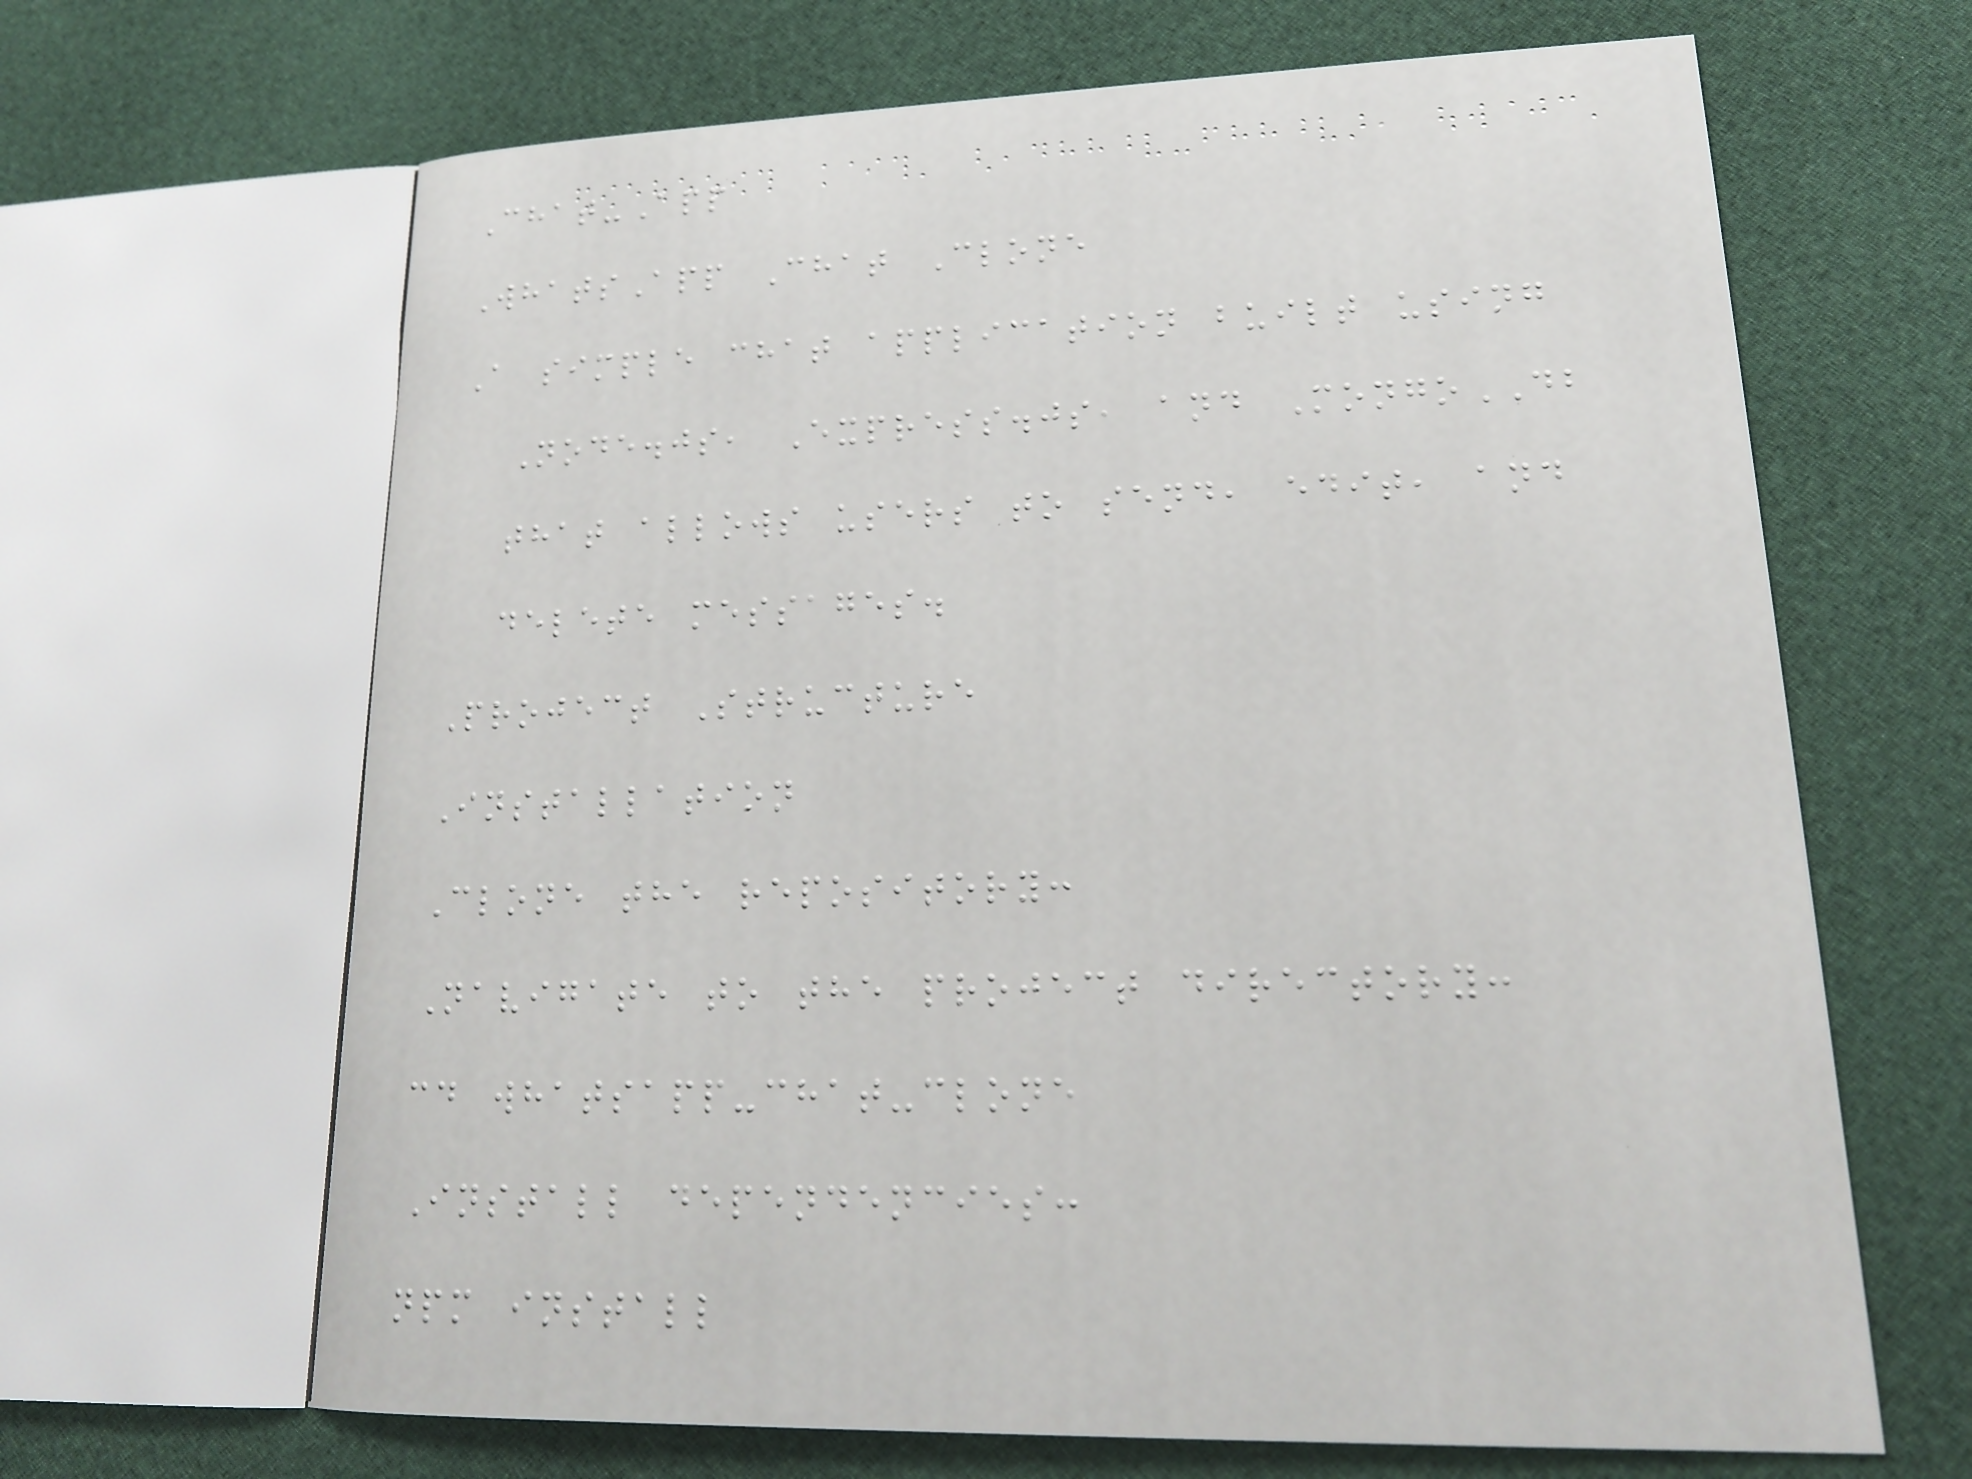Chat-App
WhatsApp Chat Clone
A simple chat application built using
Node.js, Express.js, and MongoDB
that allows users to send, edit, and
delete messages.
Project Structure
Installation
Clone the repository:
Navigate to the project directory:
cd whatsapp-chat-clone
Install dependencies:
npm install
